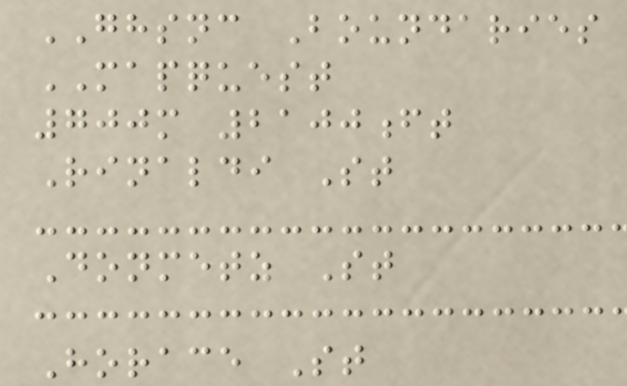GHSNC Boundaries
MAPQUEST
700m 2100ft
Rinaldi St
Donmetz St
Horace St
